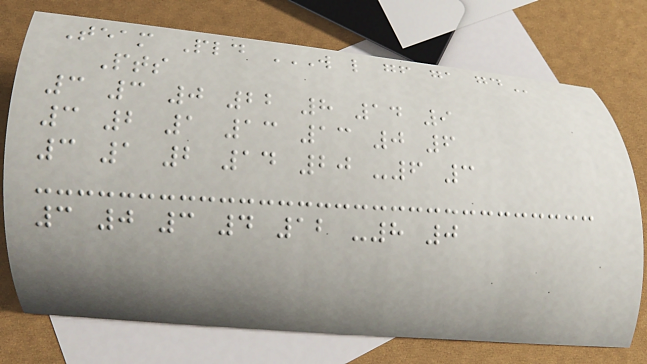Team Pld W L GF GA GD
Pts
3 3 0 22 8 14 9
3 2 1 13 13 0 6
3 1 2 14 20 -6 3
3 0 3 4 12 -8 0
